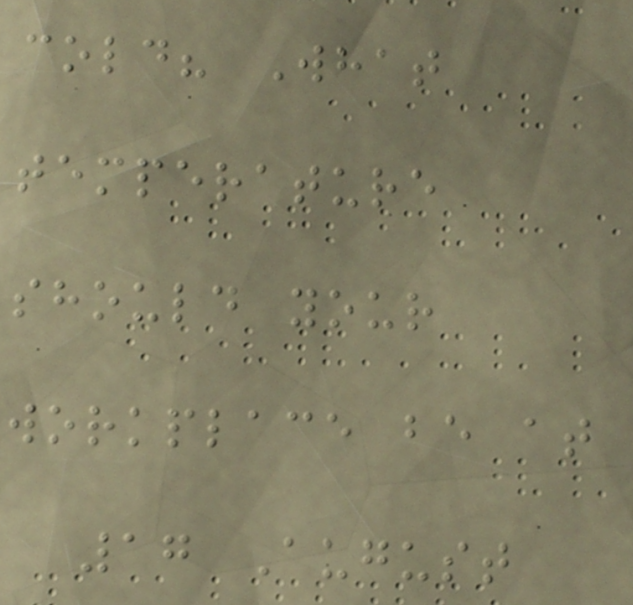cold? What
temperature
should your
workplace be at
17 August
